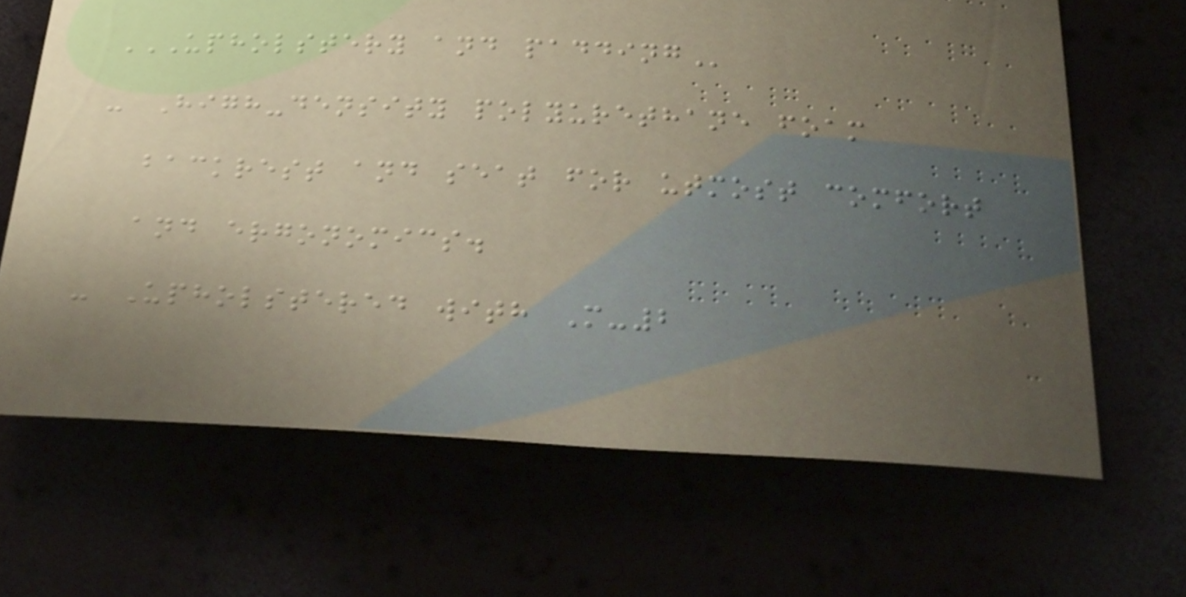UPHOLSTERY AND PADDING
- High-density polyurethane foam
backrest and seat for utmost comfort
and ergonomics.
- Upholstered with M-2
